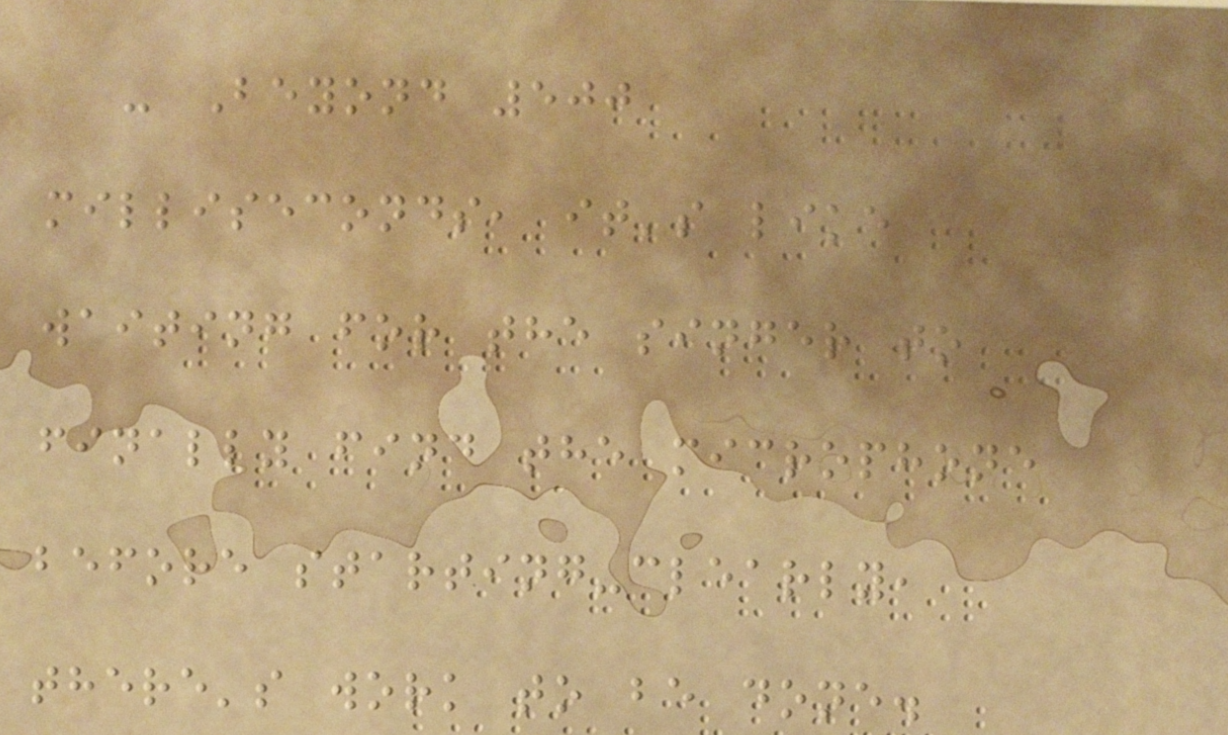- Beyond 500
milliseconds, it's like
waiting for the singer to
finally find the microphone
before starting-clearly,
there's work to be done.
